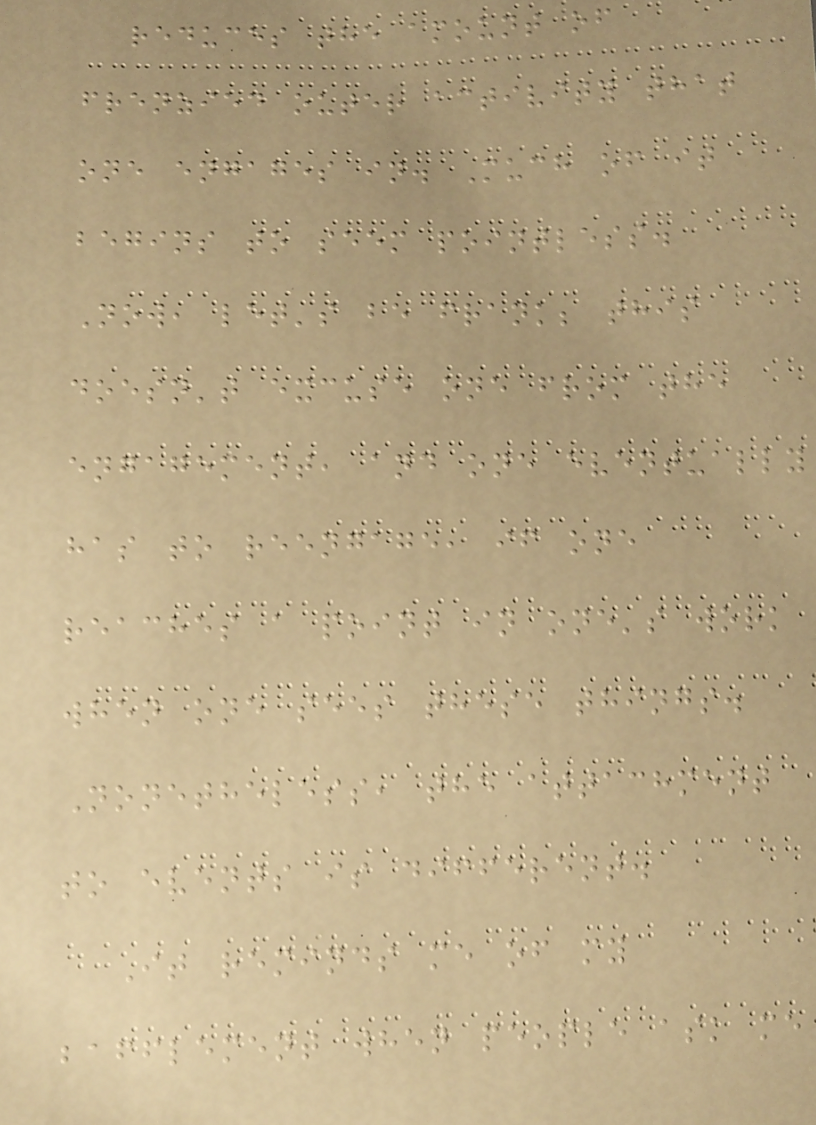reduces the amount of
frenzied outer activity that
one engages in. Much of it
begins to seem pointless.
Now, let's be frank; this
doesn't excuse one from the
engagement, and one eventually
has to reengage, if one
reaches a point in one's work
when one sees these things.
Nonetheless, the attachment
to events is different.
It reminds me of my
bafflement when people ask me
